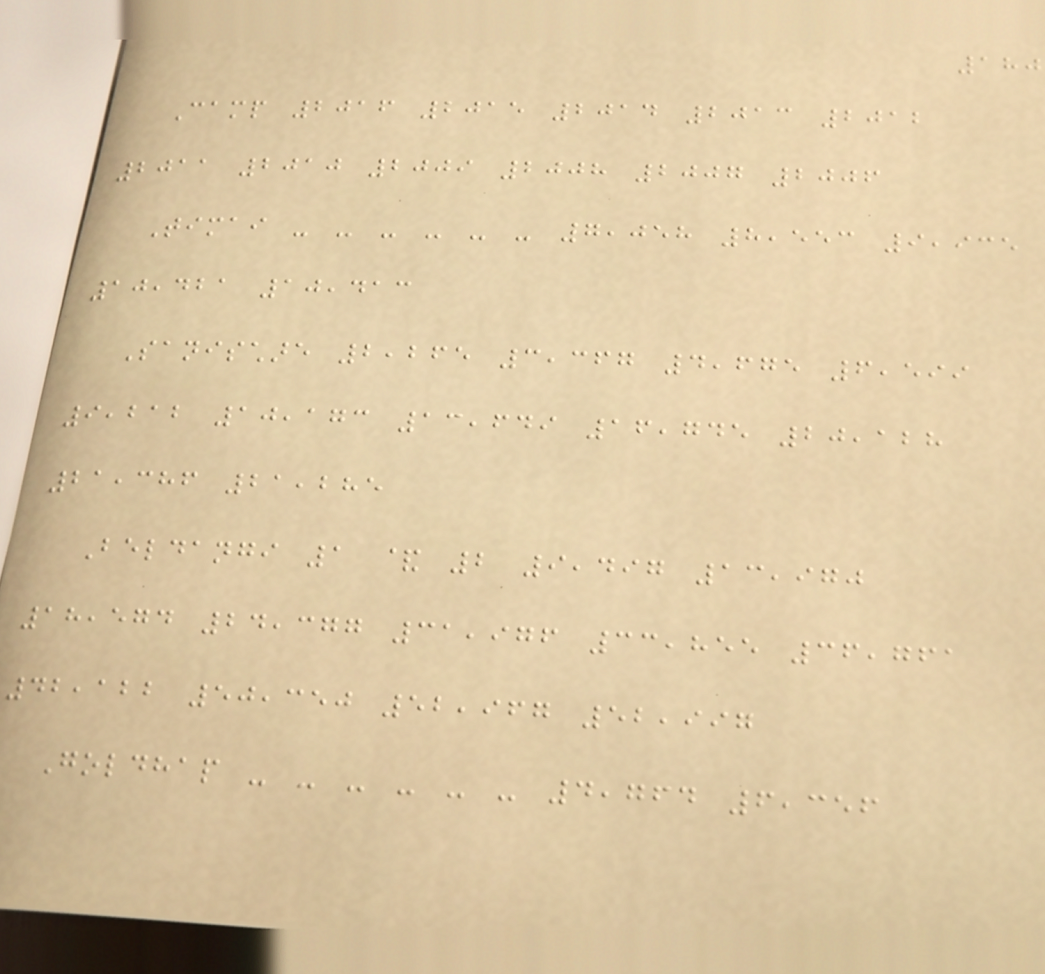180
Camp 2016 2015 2014 2013 2012
2011 2010 2009 2008 2007 2006
Timai - - - - - - 7,058 8,553 9,935
10,421 10,413
Sanischare 2,265 3,367 4,675 6,599
9,212 10,173 13,649 16,745 20,128
21,386 21,285
Beldangi 1 & 2 9,497 13,970
18,574 24,377 31,976 33,855 36,761
42,122 50,350 52,967 52,997
Goldhap - - - - - - 4,764 6,356
